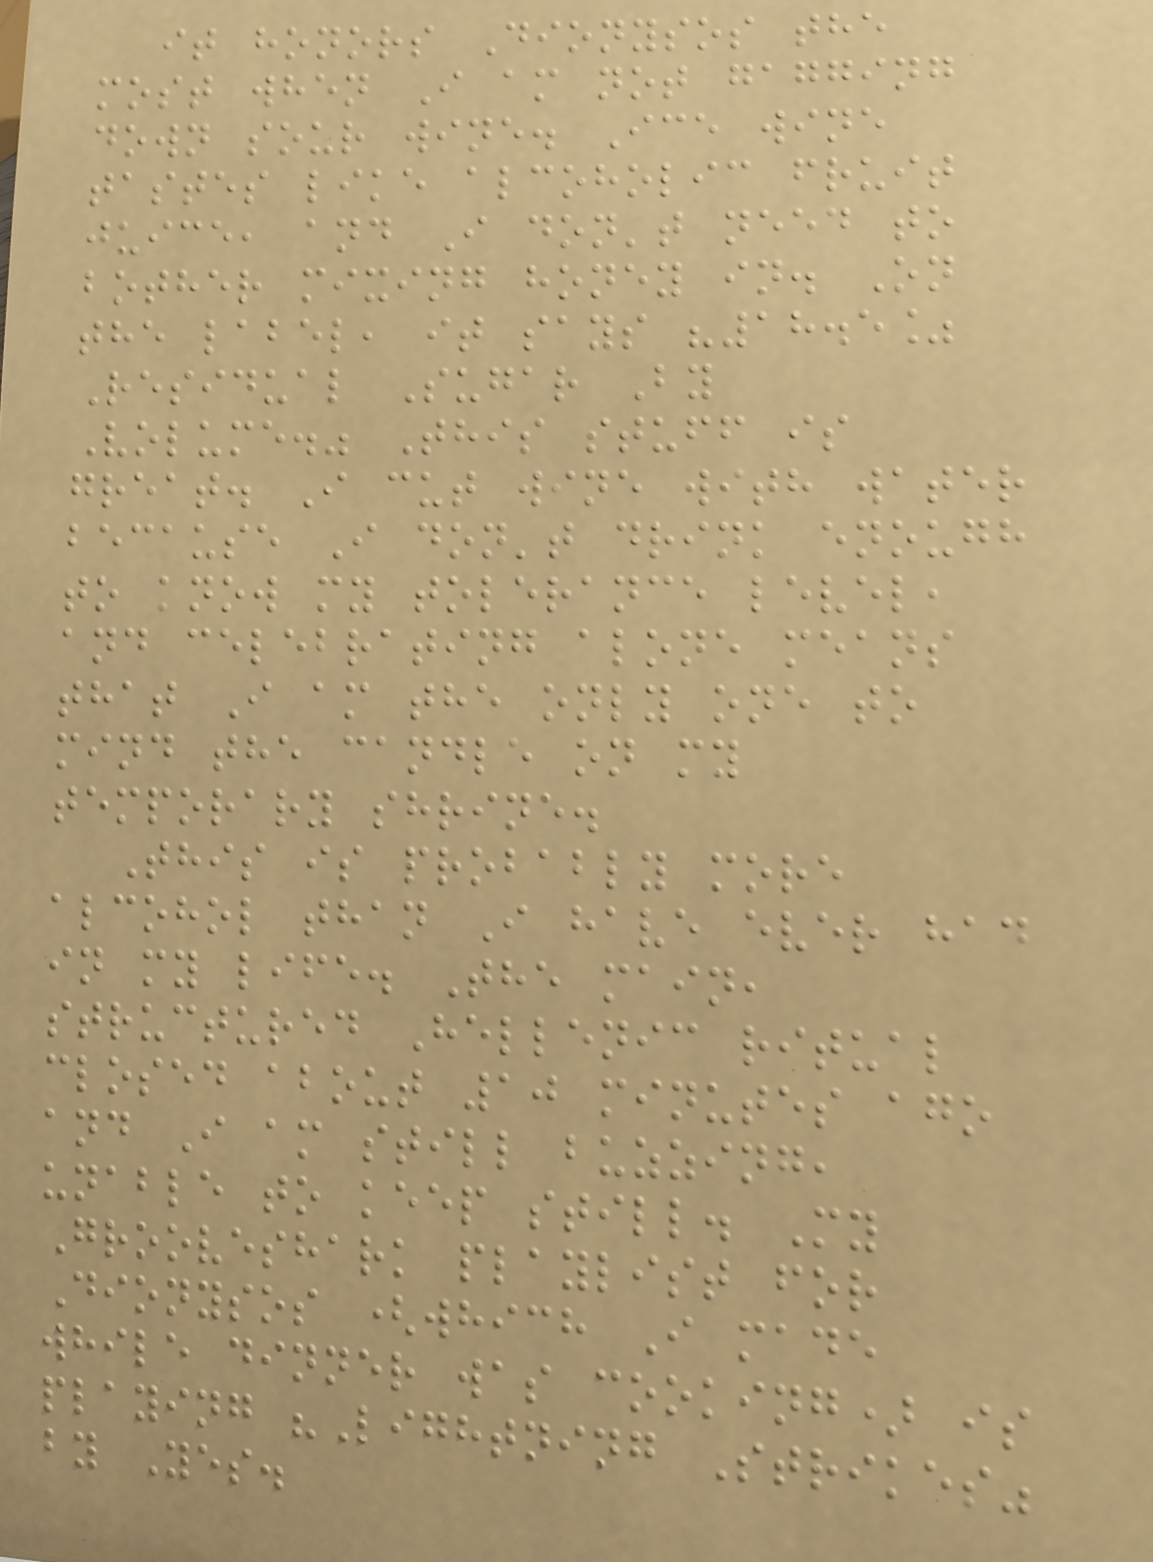it honors Dionysos the
most when I am not gagging
down sour wine. Ice wine
tastes like alcoholic fruit
juice, and I don't need to
bother mixing honey in. On
the label, it says "18.5%
Residual Sugar By
Volume." This stuff is
great. I cut wine with water
because I don't drink enough
to know my tolerance level,
and celebrating alone means
that I am the only one to
mind the candle on my
temporary shrine.
This is probably more
alcohol than I have ever had
in my life. The main,
structured Hellenic ritual
closed about 10 minutes ago
and I am still buzzing,
unable to keep still. My
Grooveshark playlist for
Dionysos (which I made
while dinner was cooking) is
playing "Lightning Strikes"
by Yes.
